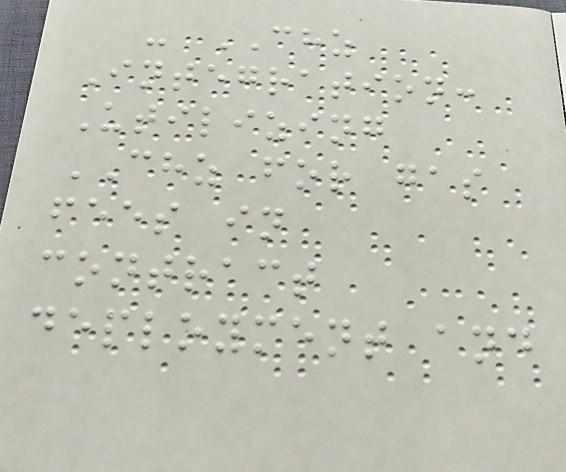- CHZ
Integration:
Utilizing
CHZ for gas
fees in
contract
deployment and
